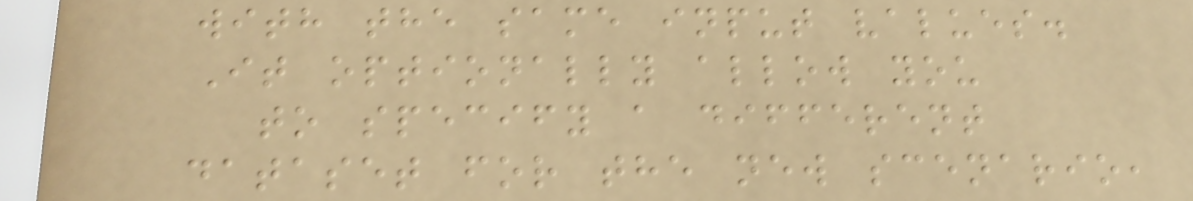with the same input values.
It optionally allow you
to specify a different
dataset for the new scenario,
